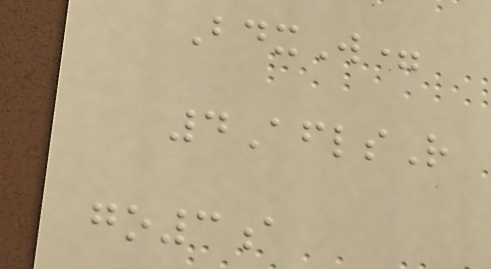BdxW=
4AflsR
go3a
